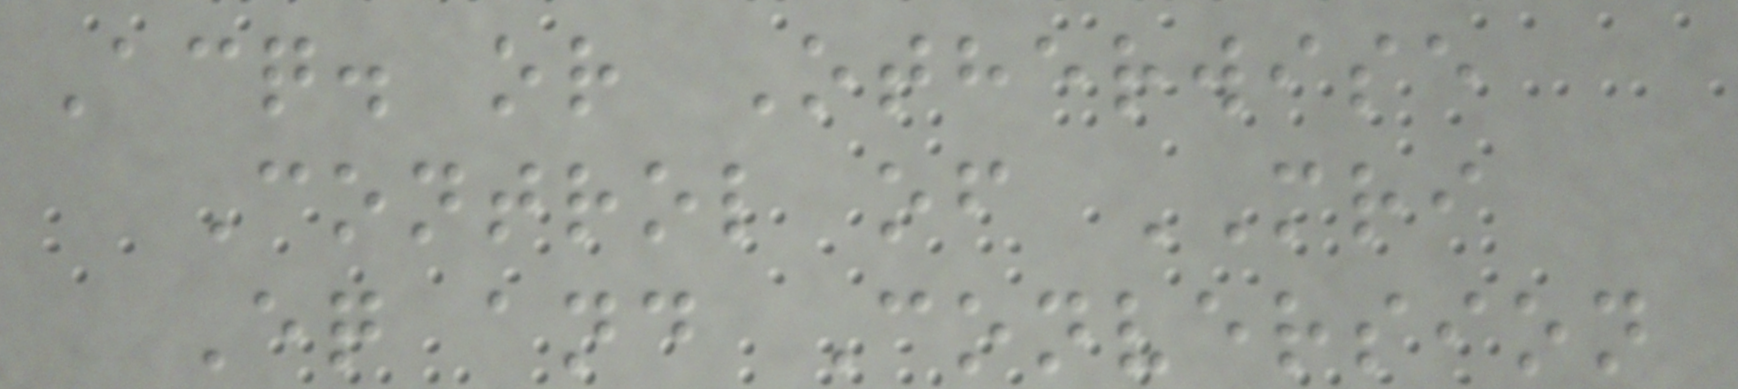Acq. or Otherwise
Control of MRI
Eq and Conversion
